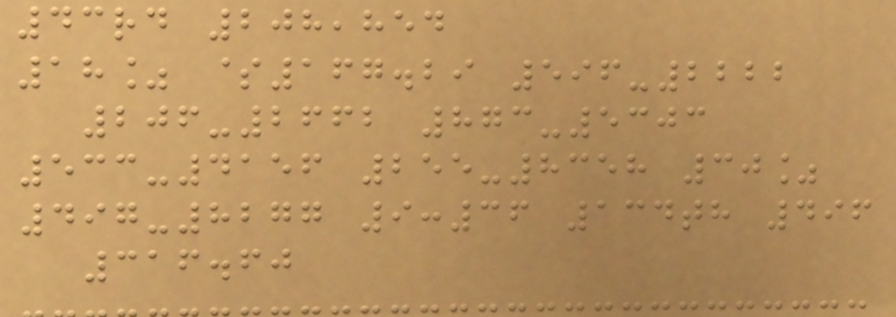43rd 208,854
18% $167.29 596-2222
206-2662 873-5303
533-4156 255-8358 30%
497-8277 9:36 134th 496
316.60
